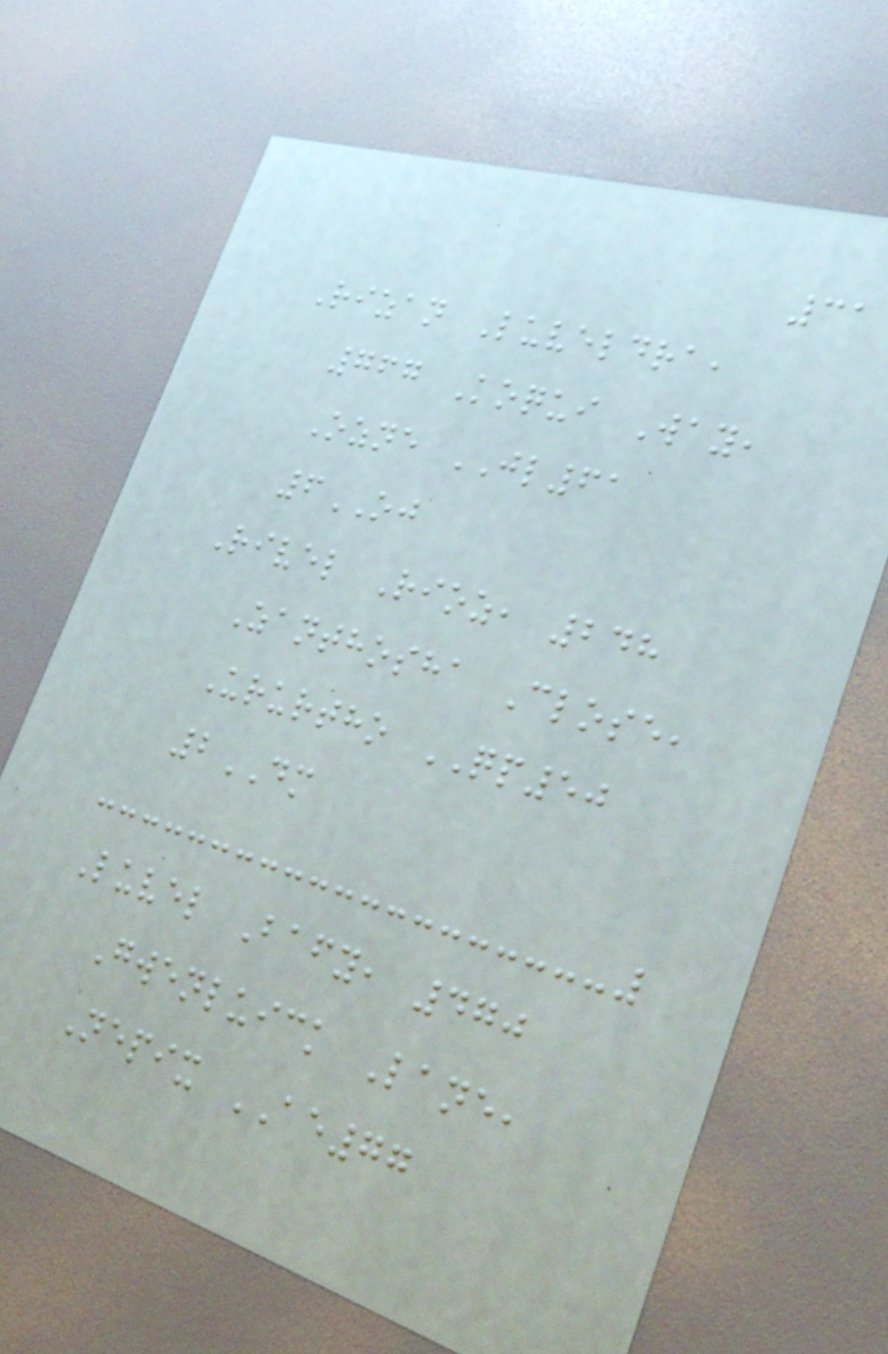31
Rizan Luveldra,
767 Koqui Way,
Ozne JL61
6OJ
Rivel Rioz, 248
Zanthosha Close,
Ururtho QP50
2DM
Luvel Bafy, 470
Gwenluick Lane,
Nepix AE77
